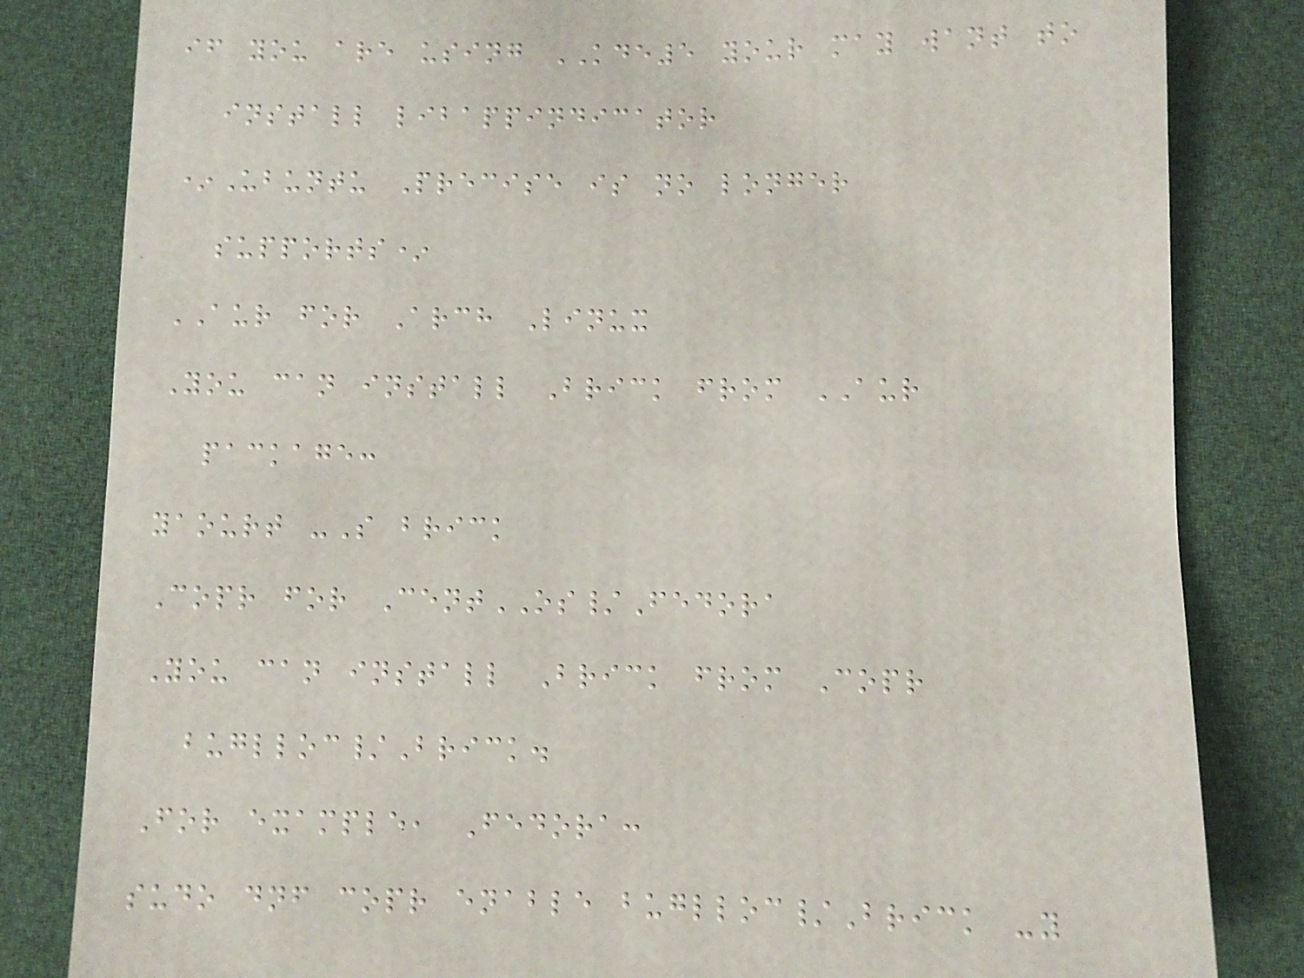if you are using KDE5 your may want to
install libappindicator
*Ubuntu Precise is no longer
supports*
AUR for Arch Linux
You can install Brick from AUR
package:
yaourt -S brick
Copr for CentOS/Fedora
You can install Brick from Copr
buglloc/Brick.
For example, Fedora:
sudo dnf copr enable buglloc/Brick -y
